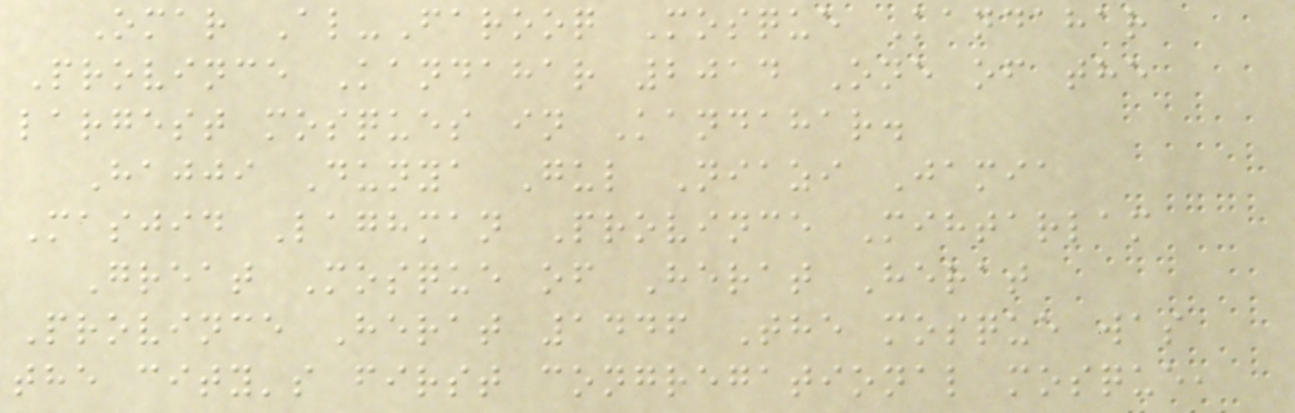Omar Al-Farooq Mosque Kandahar
Province Kandahar 2014 One of the
largest mosques in Kandahar.
Hajji Dunya Gul Niazi Jamia
Masjid Laghman Province Mihtarlam
Great Mosque of Herat Herat
Province Herat 1446 The mosque was
the city's first congregational mosque,
